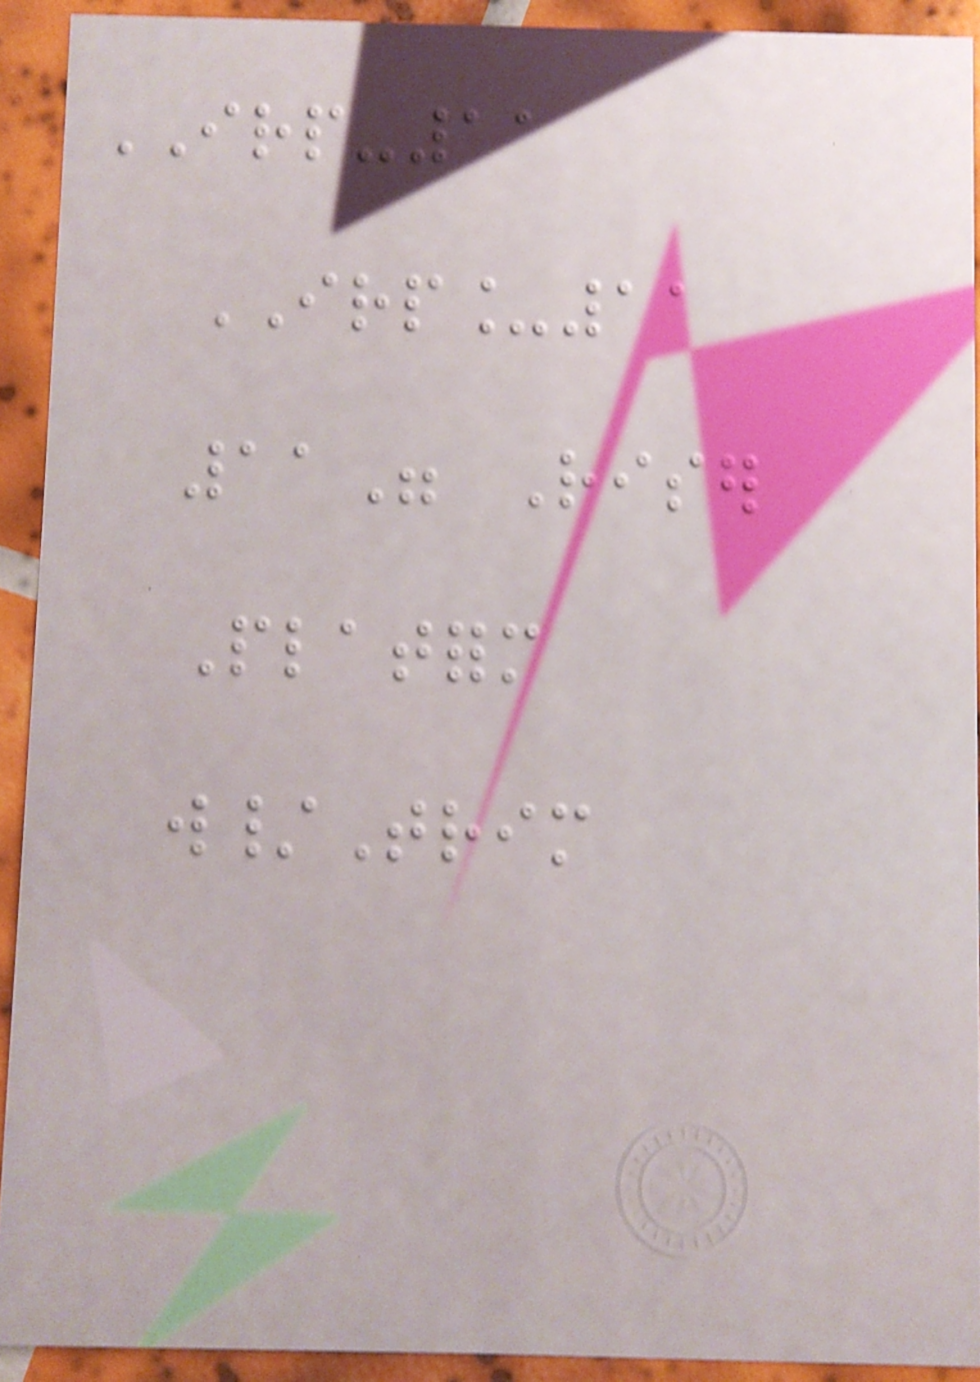IRP-11
IRP_11
11" Riser
Platform
w/Trim
